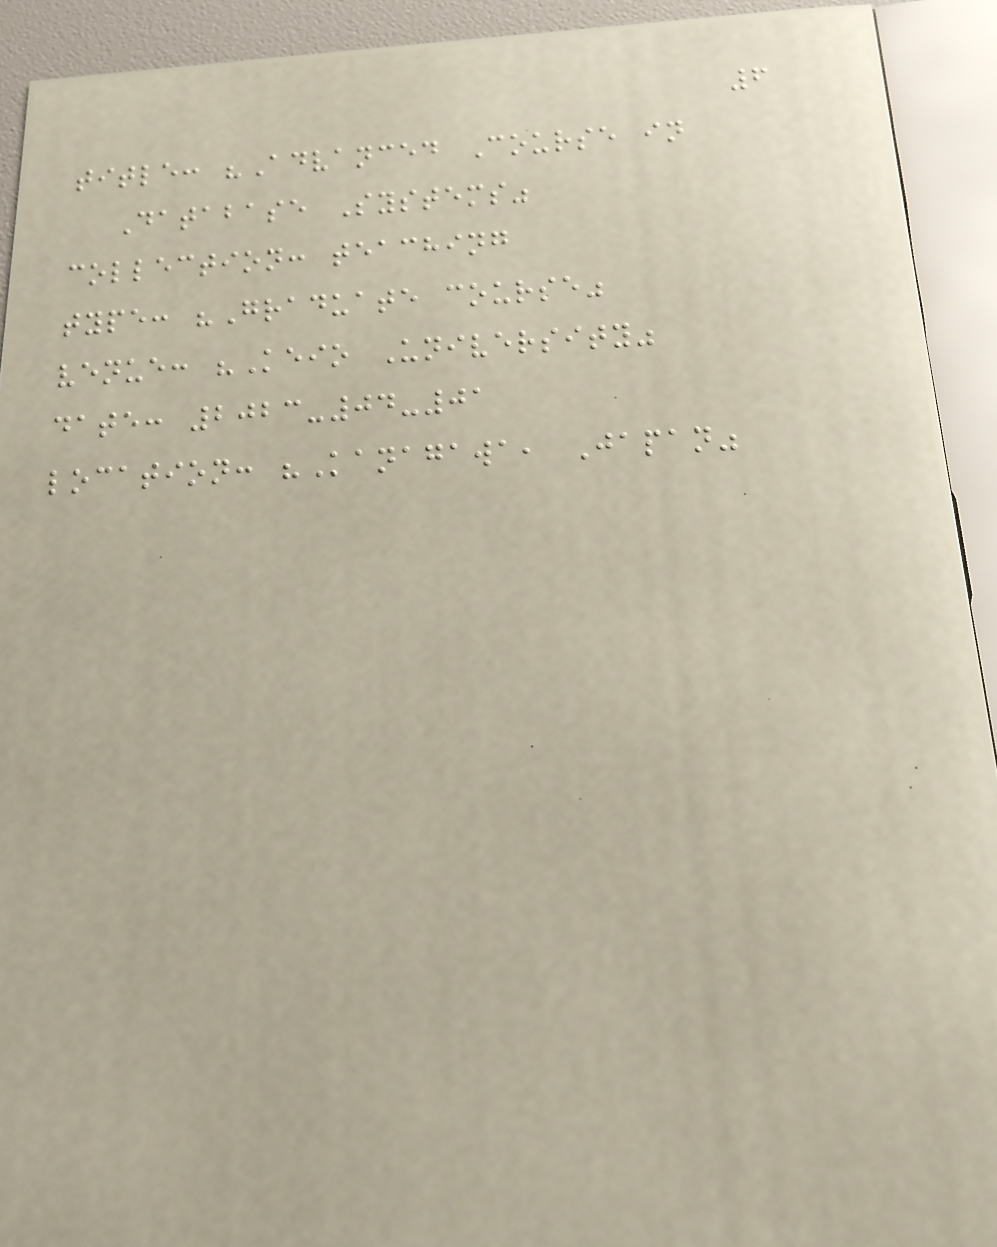6
title: "Advanced Course in
Database Systems"
collection: teaching
type: "Graduate course"
venue: "Keio University"
date: 2023-04-01
location: "Kanagawa, Japan"
